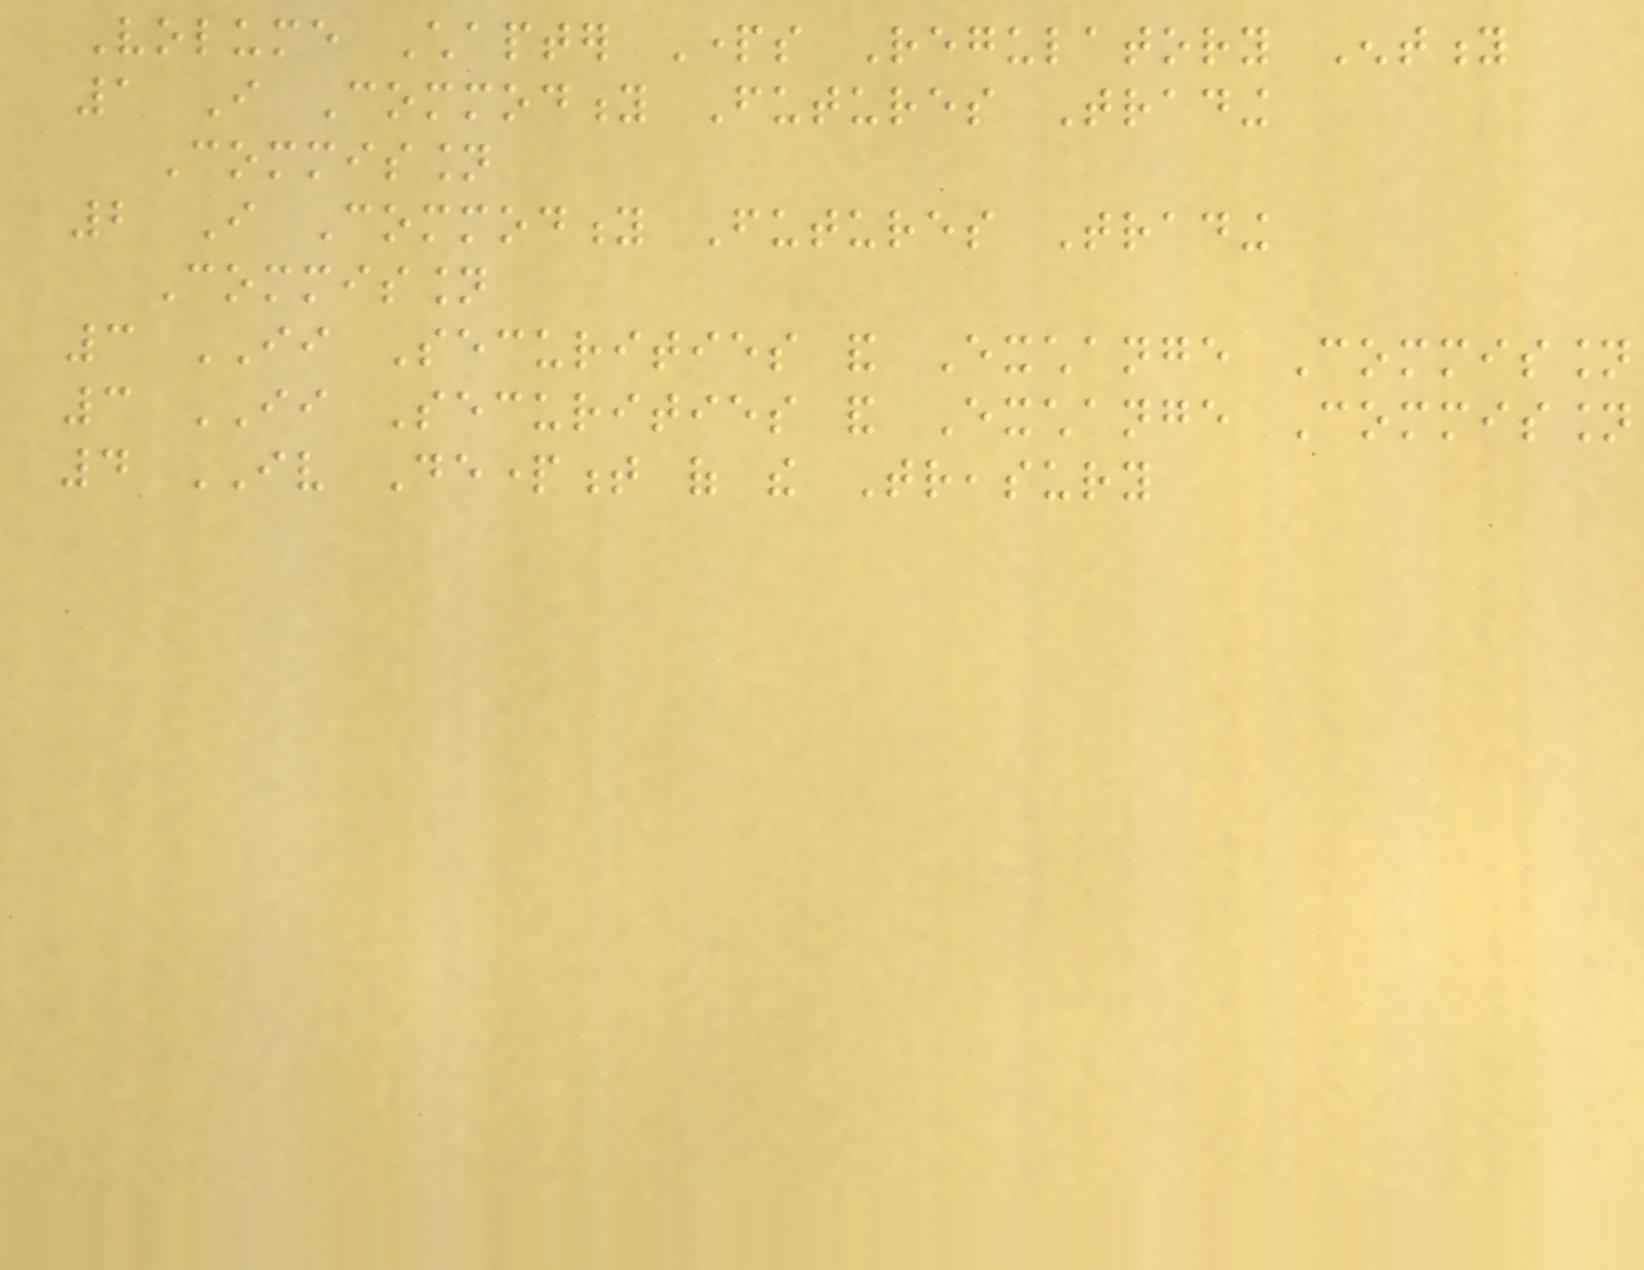Volume Chapter Parts Regulatory Entity
1 I Commodity Futures Trading
Commission
2 I Commodity Futures Trading
Commission
3 II Securities and Exchange Commission
3 II Securities and Exchange Commission
4 IV Department of the Treasury
